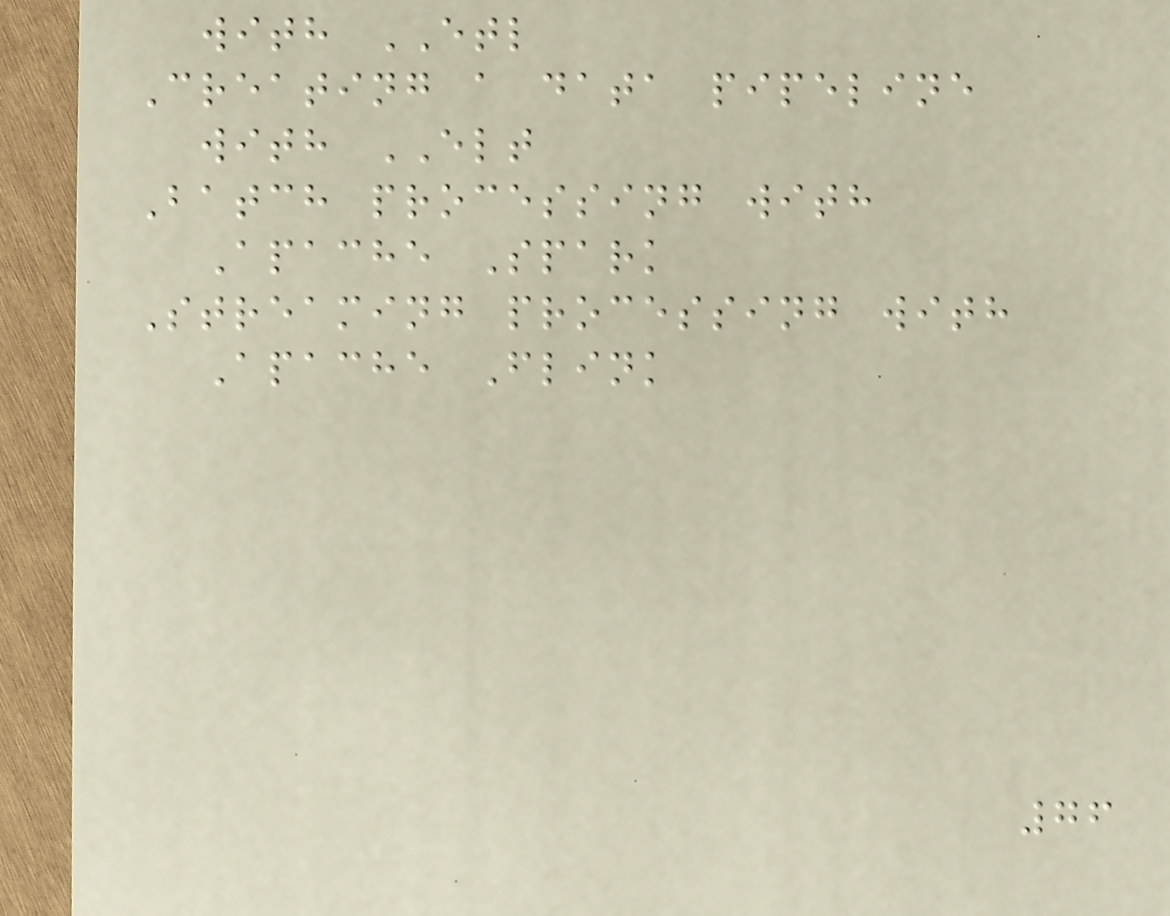with ETL
Creating a data pipeline
with ELT
Batch processing with
Apache Spark
Streaming processing with
Apache Flink
76
